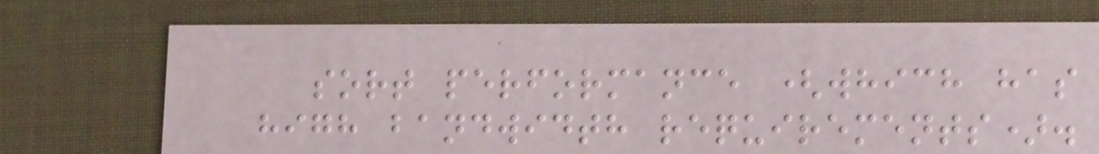sort performance (which has
high bandwidth requirements).
